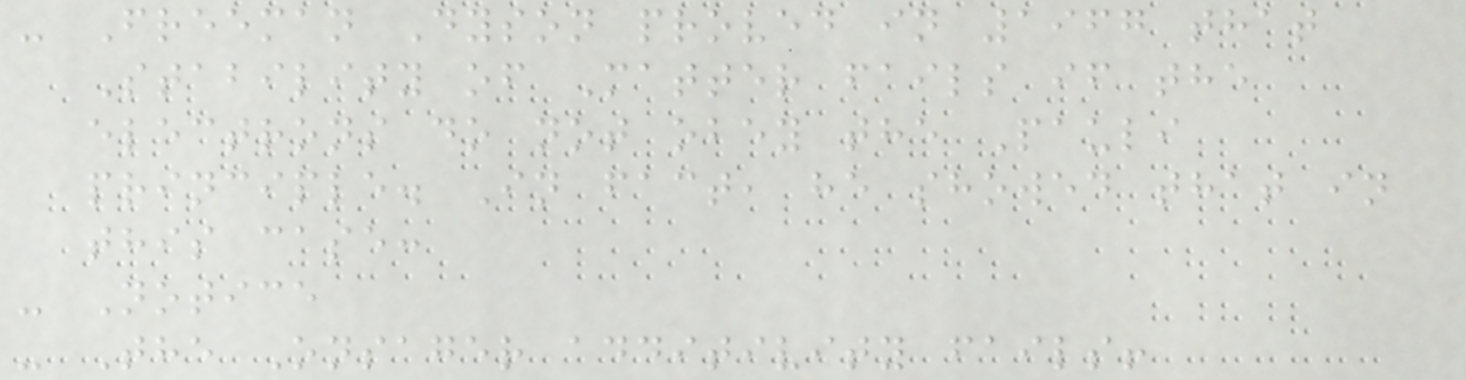- Freeman Dyson proved in 1967 that
Stability of Matter fails if the
electrons do not obey the Pauli
principle. In fact, he showed that in
this case:
- Notice
- The Onsager additivity fails!
